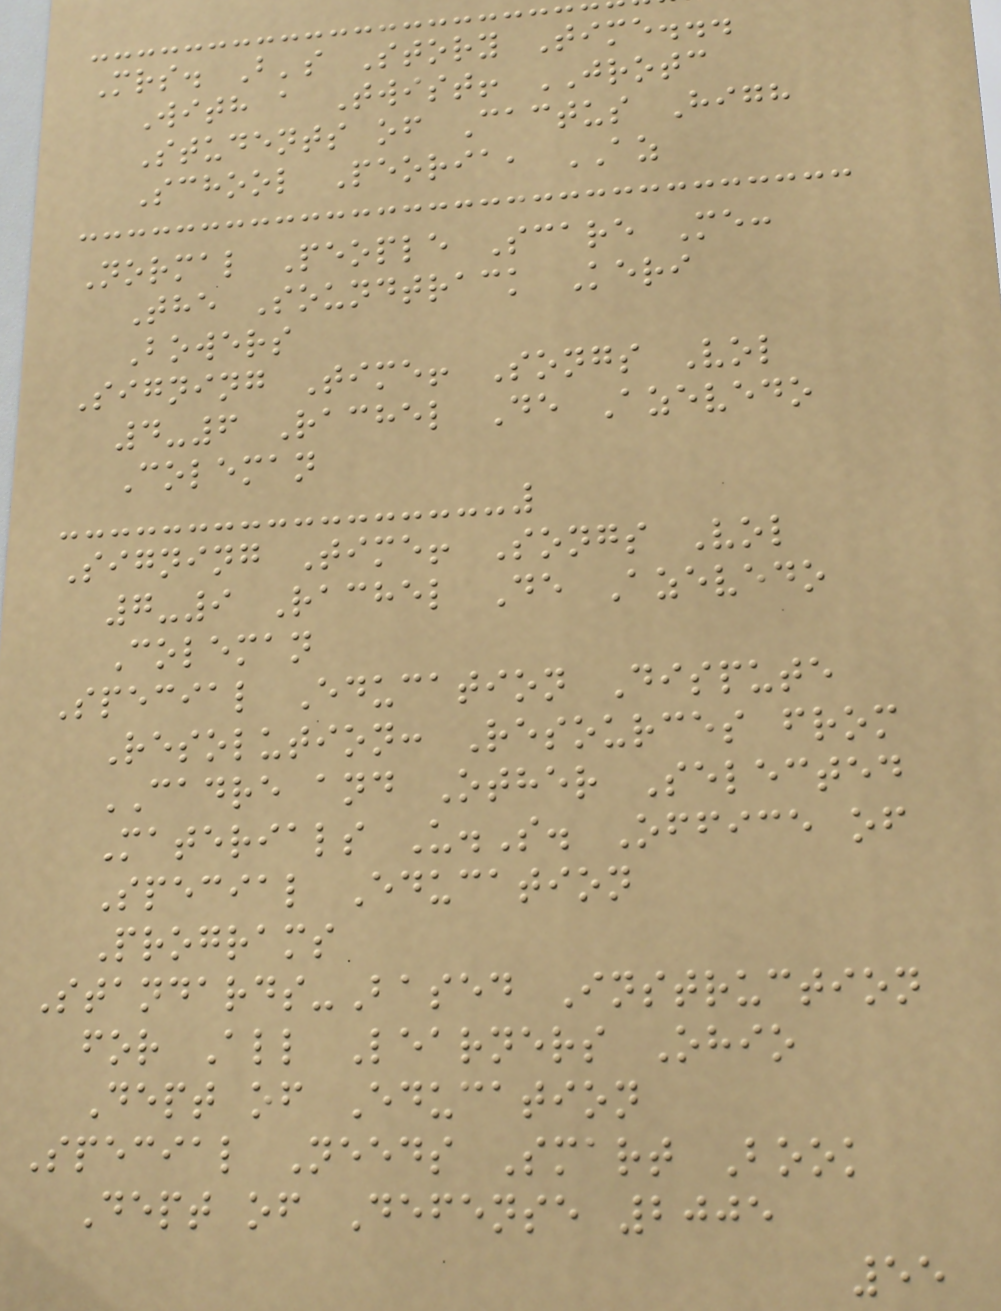Mrs. B's Story Time...
With a Twist! JROTC
Students of Cactus High
School Peoria, AZ
Normal People Scare Me:
The Soundtrack Keri
Bowers
Signing Time! Songs Vol
4-6 Rachel De Azevedo
Coleman
Signing Time! Songs Vol
7-9 Rachel De Azevedo
Coleman
Special Education Dispute
Resolution: Resources from
CADRE and Other Selected
Materials U.S. Office of
Special Education
Programs
Standards-Based Instruction
for All Learners Ohio
Dept of Education
Special Needs Smart Book
Dept of Defense 2005
55
